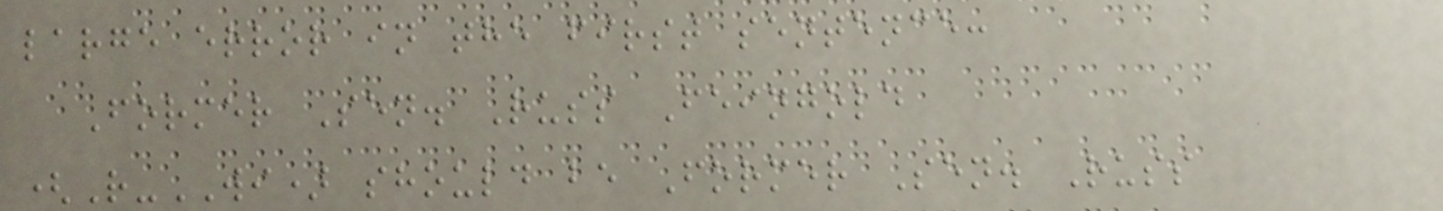large error in the first sentence:
Former Sen. Russ Feingold
(R-WI) should be Former Sen. Russ
